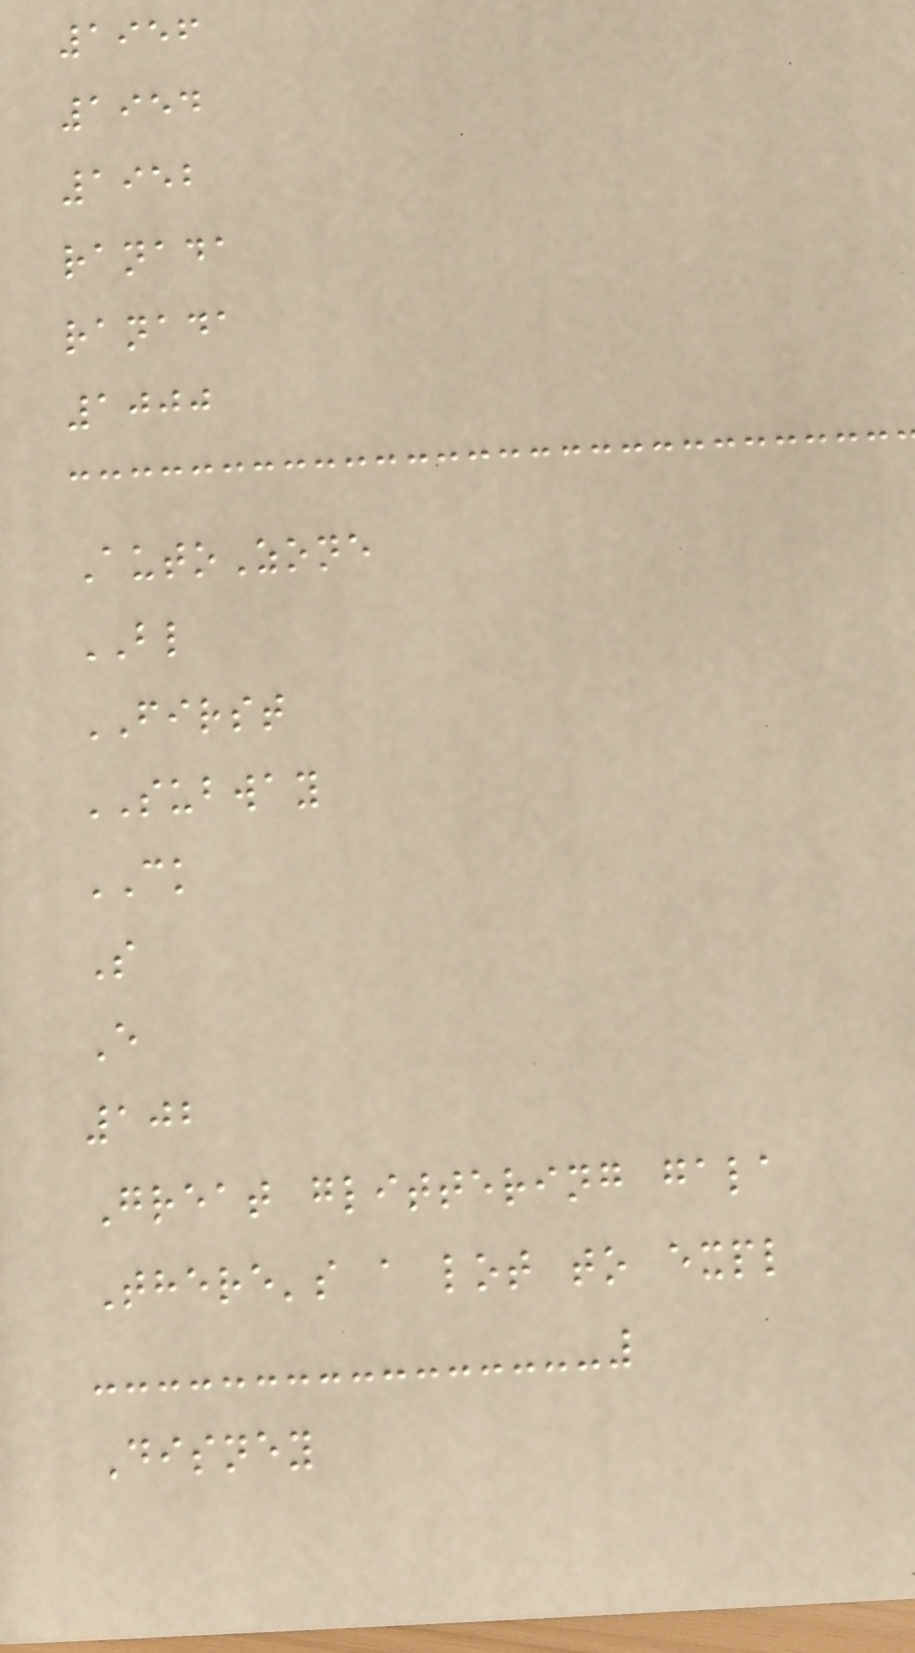1956
1954
1952
ranada
ranada
1000
AutoZone
BL
FIRST
SUBWAY
CK
S
E
102
Great glittering gala
There's a lot to expl
Disney
